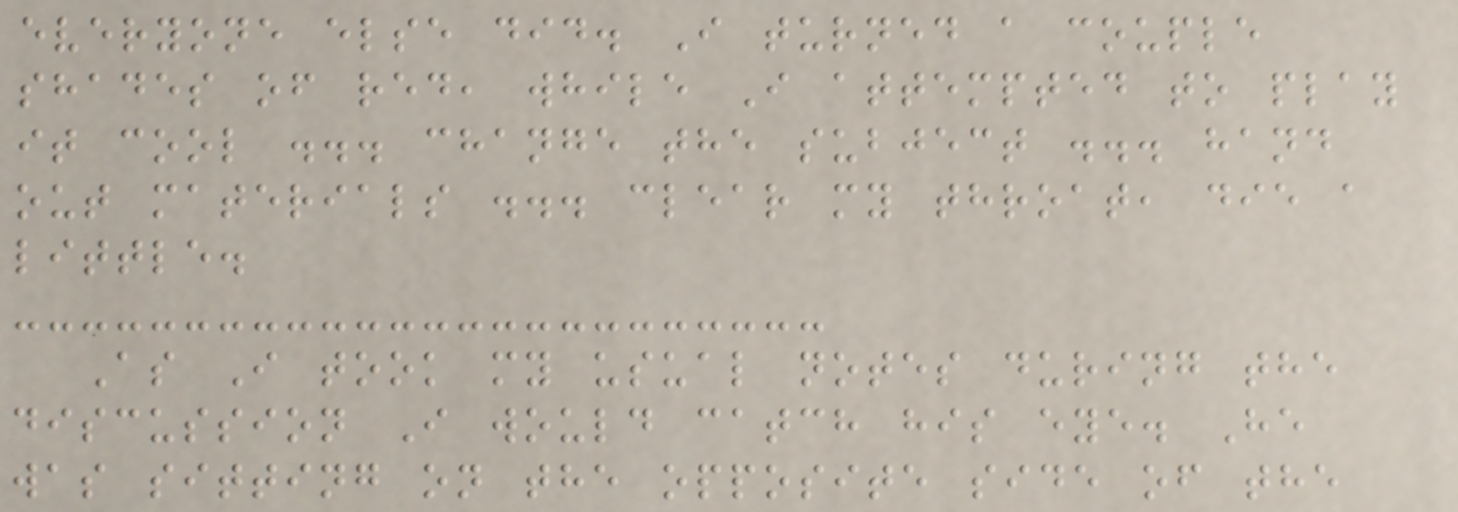everyone else did. I turned a couple
shades of red, while I attempted to play
it cool ... change the subject ... hand
out materials ... clear my throat, die a
little.
As I took my usual notes during the
discussion I would catch his eye. He
was sitting on the opposite side of the
